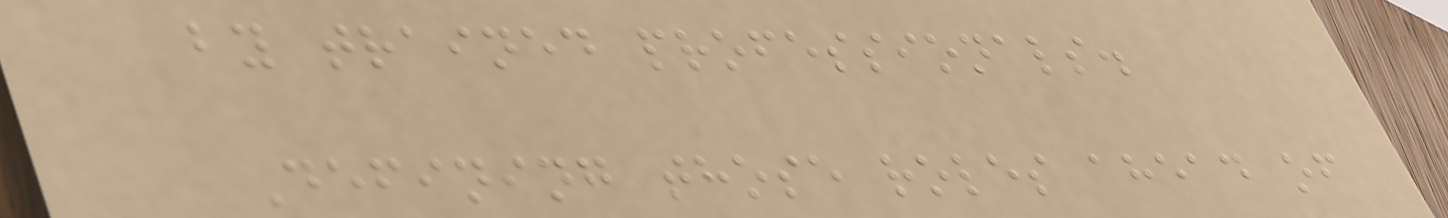by trained professionals.
Defining those roles ahead of
